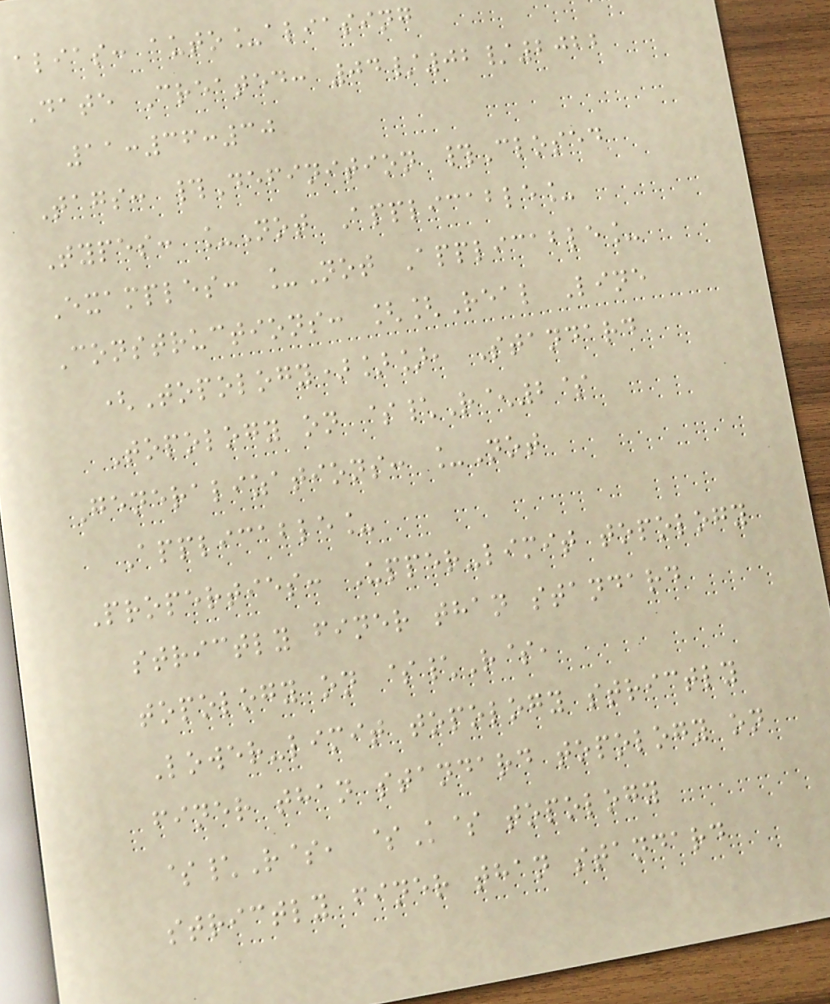alias: auto_aliasing
Date Created: 04/02/2022
11:36:30
Tags: #Definition #Closed
Types: _Not Applicable_
Examples: _Not Applicable_
Constructions: [[Real Line
(Topology)]], Standard
Topology on $\R^2$
Generalizations: _Not
Applicable_
Properties: Upper-limit topology
strictly finer than standard
topology on $\R$,
Lower-limit topology strictly
finer than standard topology on
$\R$, $K$ topology
strictly finer than standard
